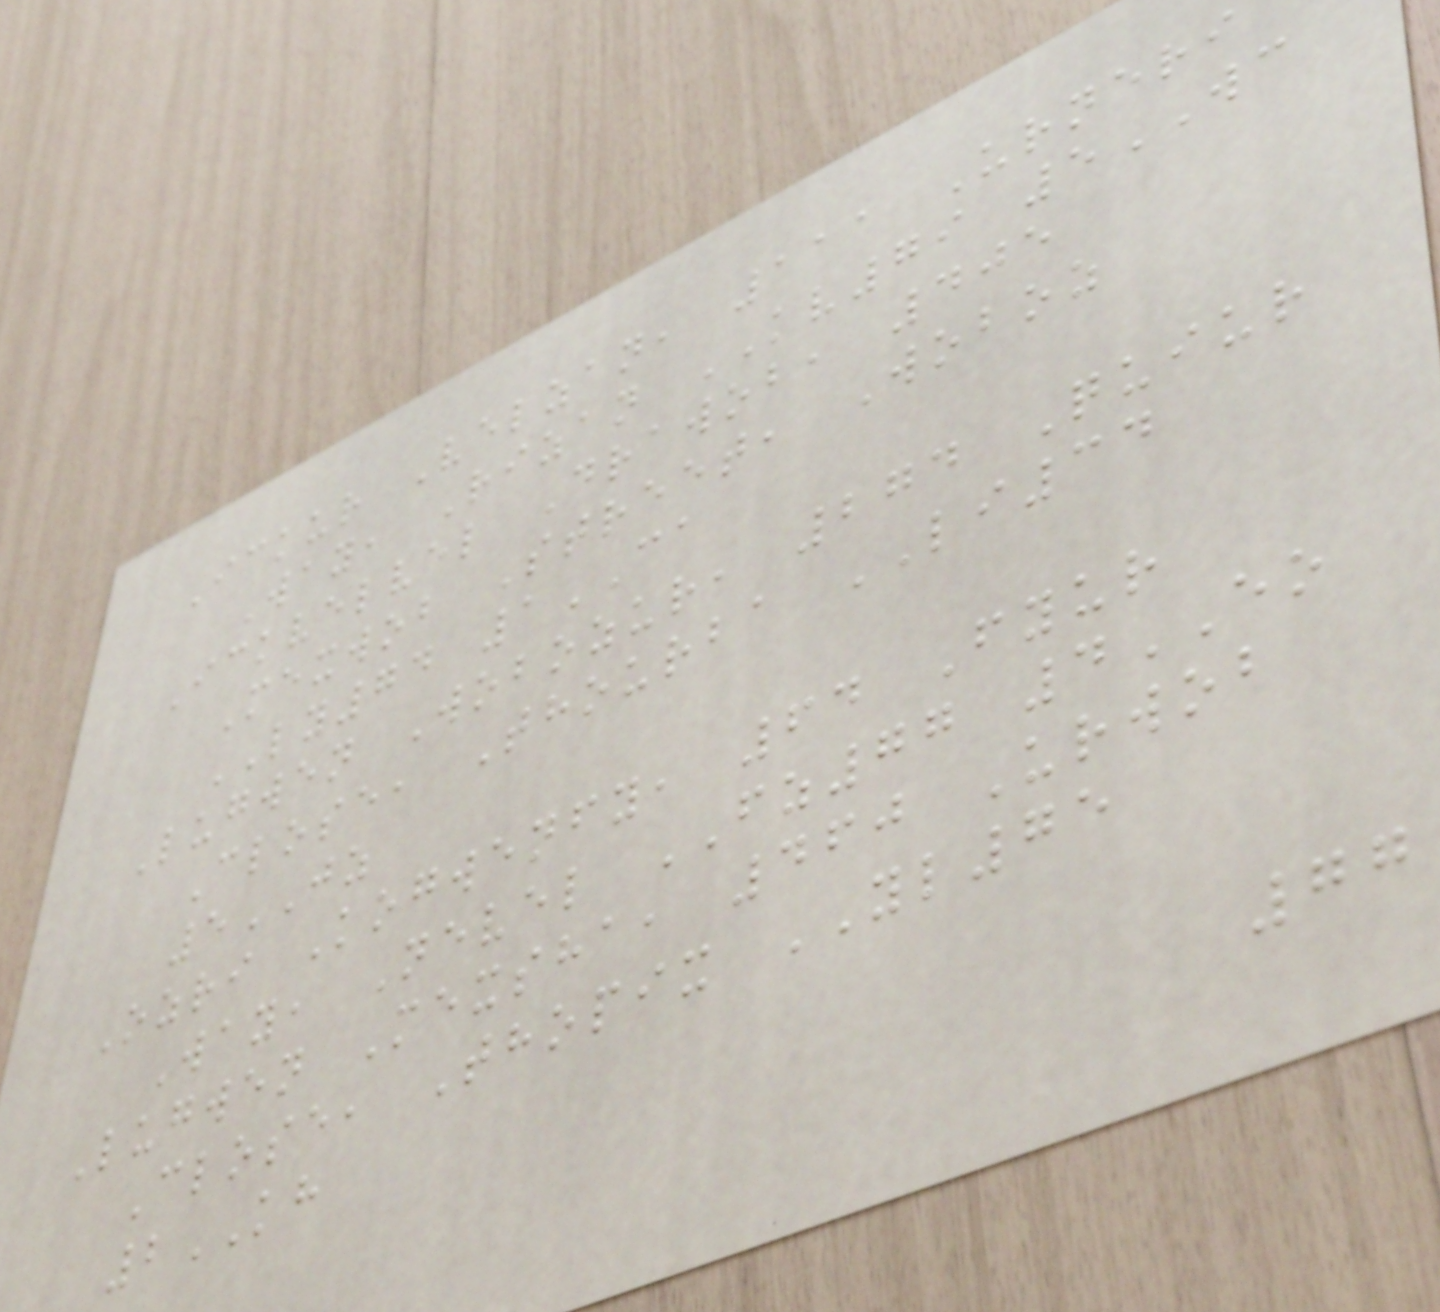Ickur Velzan, 111 Urneri
Way, Rizan KV79 5WC
Ickvelvel Drawob, 405
Mexwob Street, Woboz
LY74 1CA
Lugwen Wobozur, 274 Quiur
Close, Thourba LI34
5JZ
Ozri Kogwenfy, 64 Fyur
Way, Nevel FZ77 4EO
Lugwen Mexsha, 460 Urwob
Close, Thopix YL75
2KH
77
